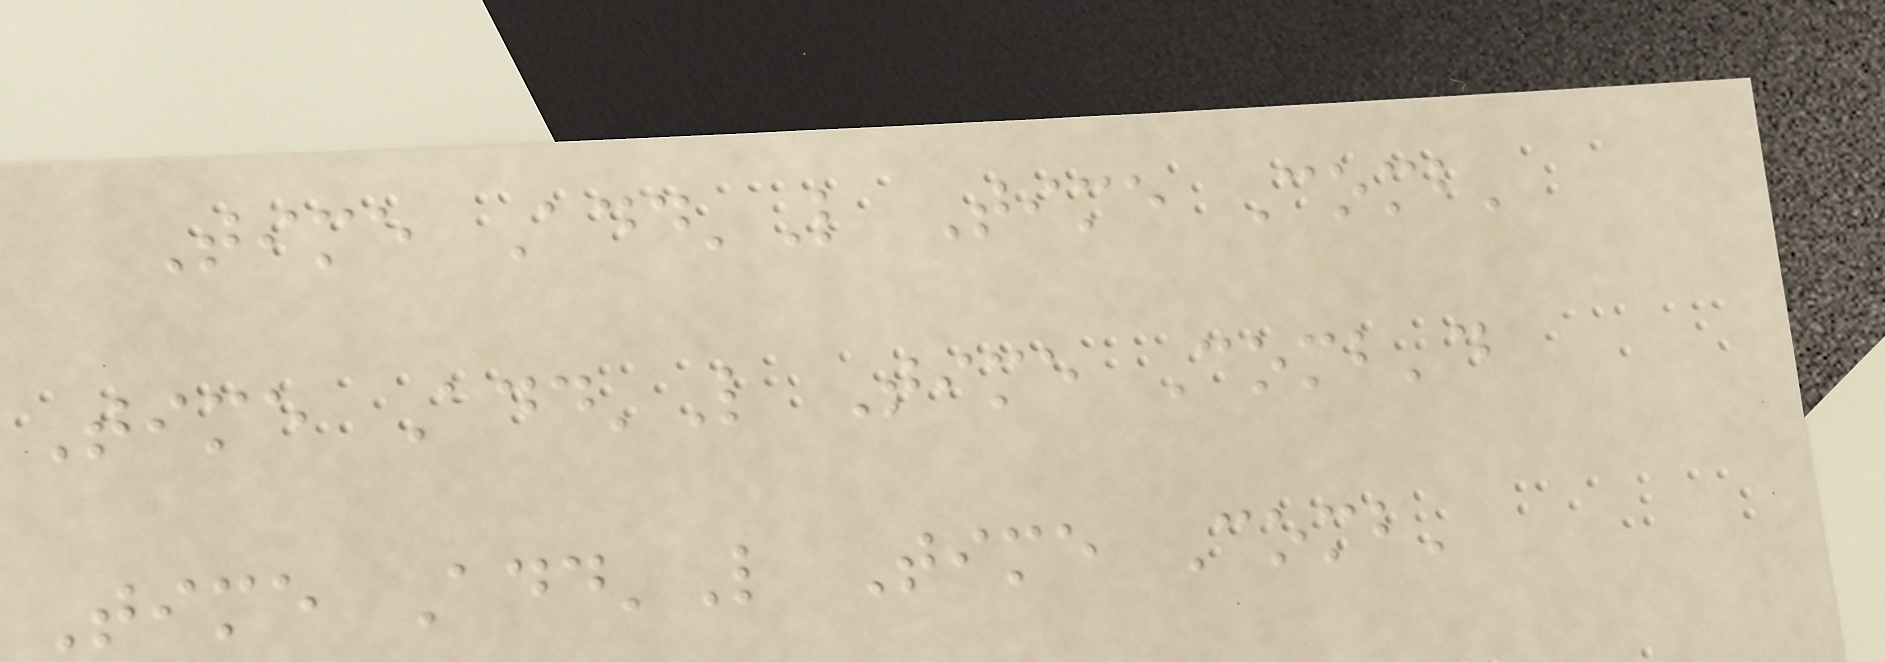Time Add'L Time Comb'
Time Add'L Time Comb'd
Time Add'L Time Comb'
